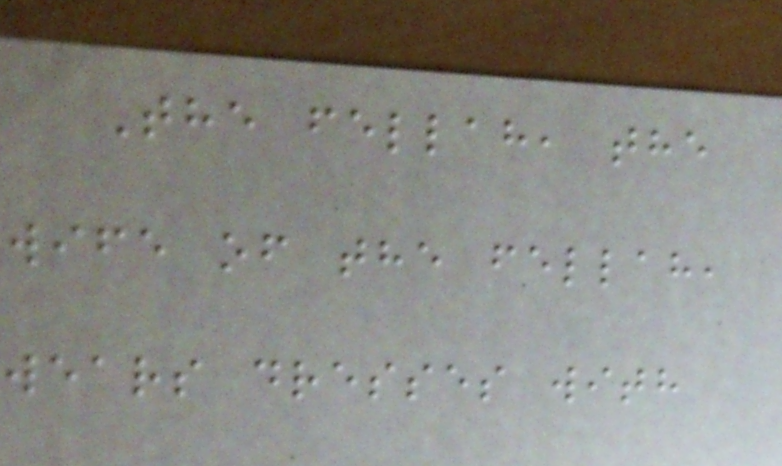The fellah, the
wife of the fellah,
wears dresses with
